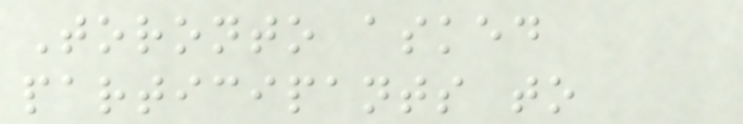Toronto asked
participants to
